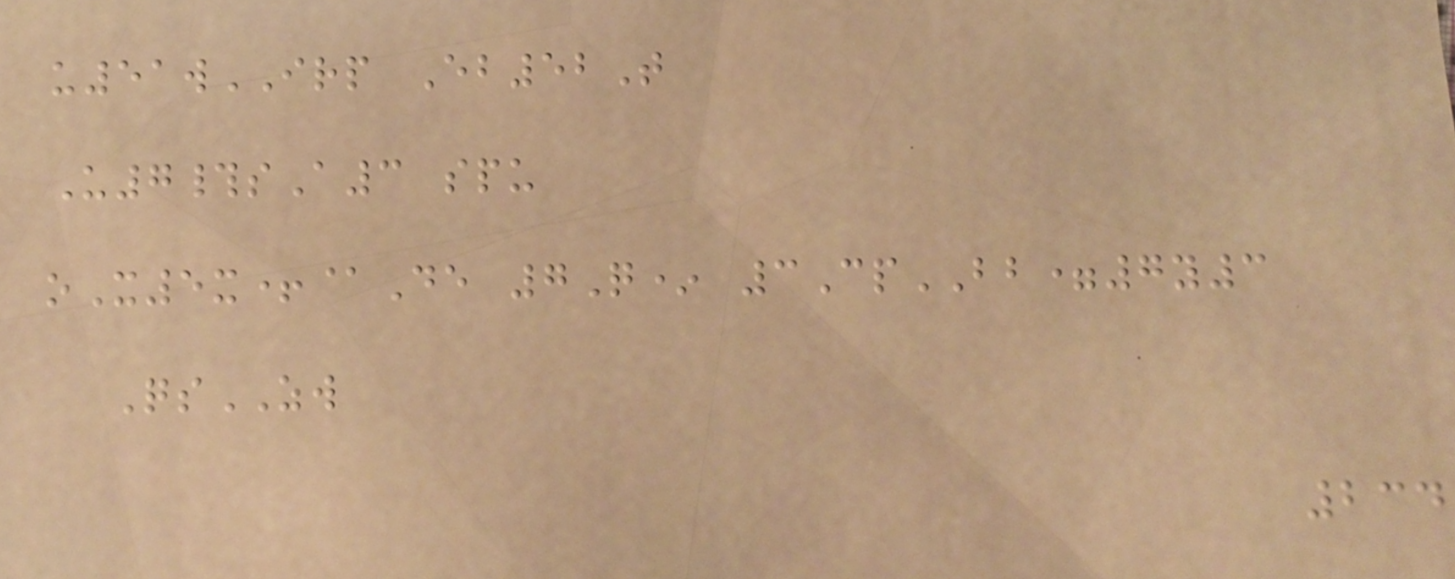u51wIRP Eb52T
U7#sA3 spu
oX5x+@De 7Q* 3CpBB=7y3
QsZW
234
